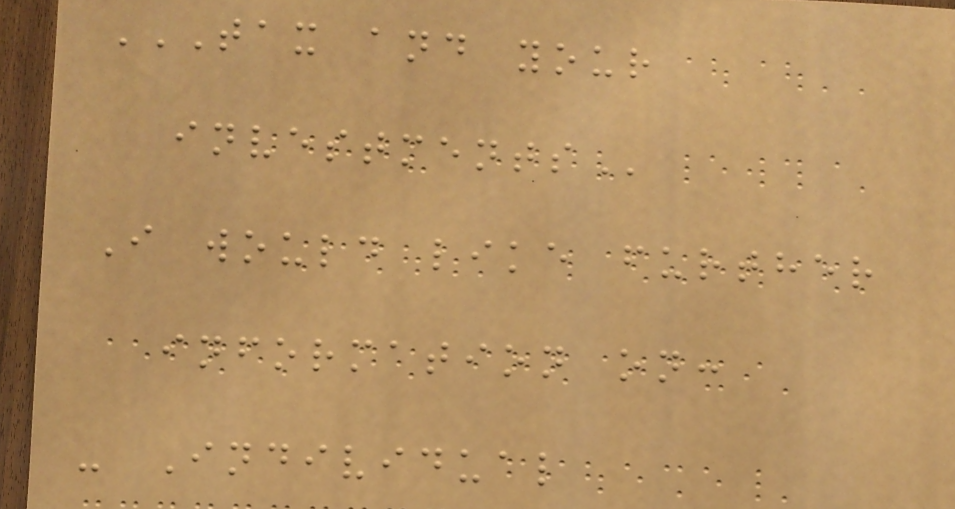TAX AND YOUR
INVESTMENTS
I would like further
information on:
- Individual
